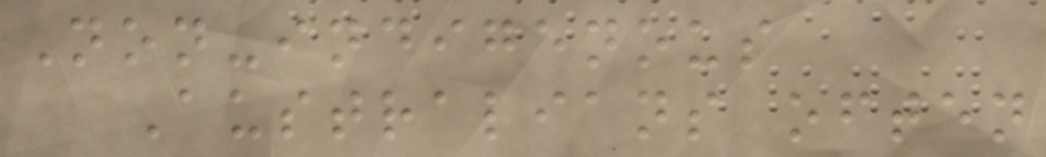Non-indigenous
Australians often
